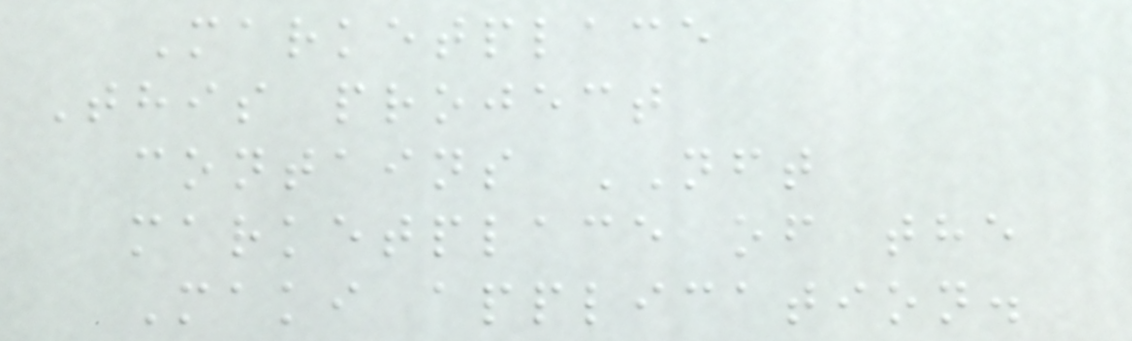Marketplace
This project
contains NFT
marketplace of the
Maki application.
